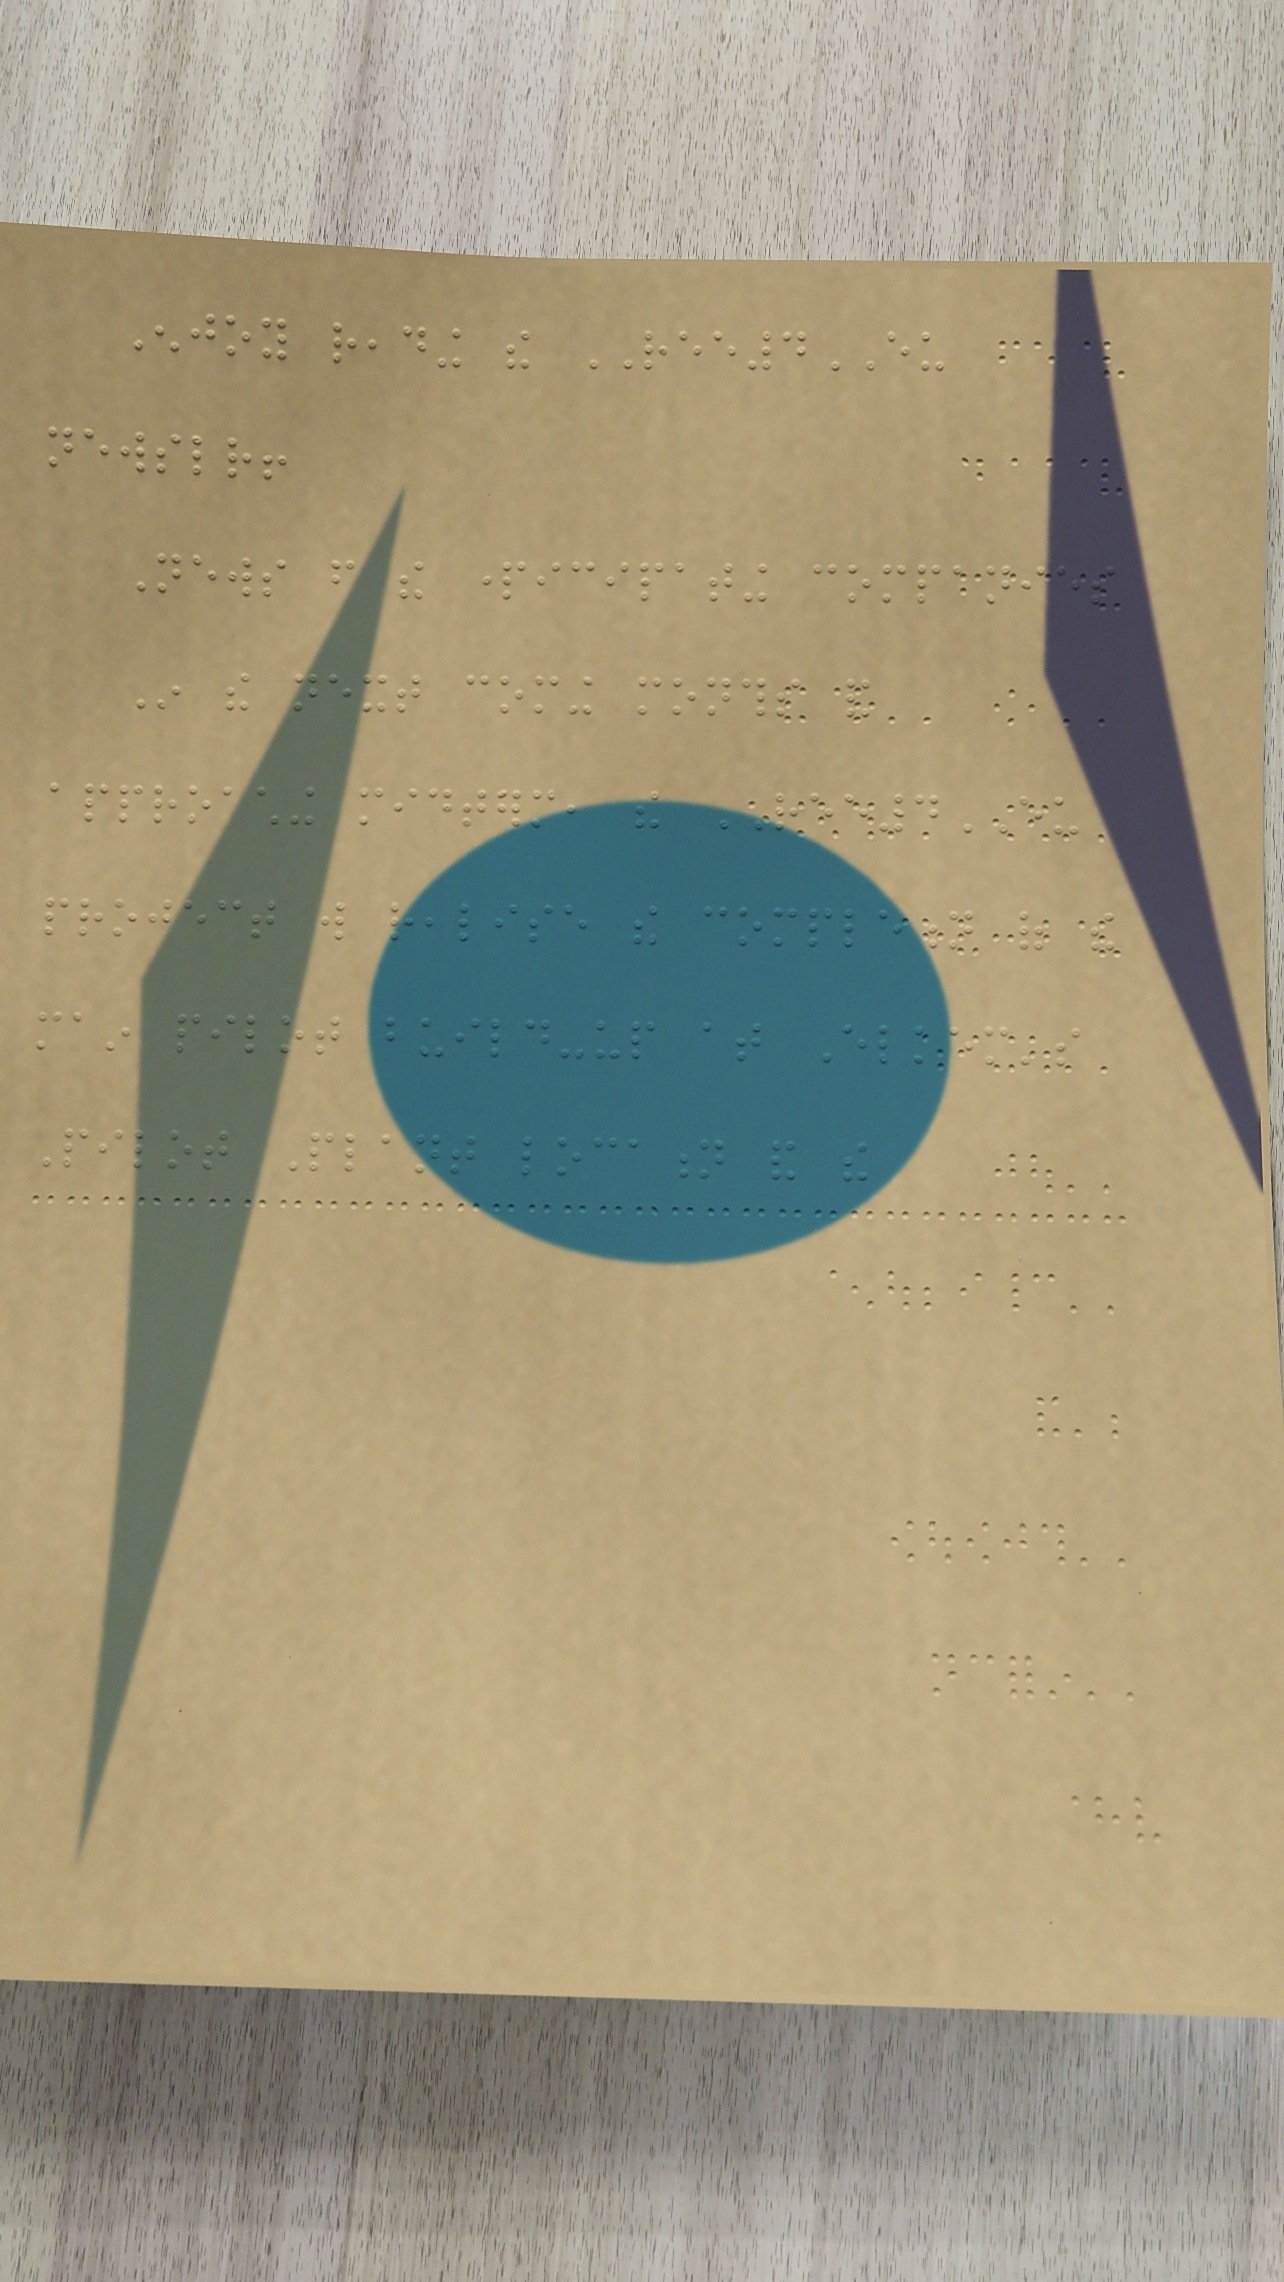Enjoy reading the REE4EU
newsletter!
News from the participating companies
In the next coming months and
approaching midterm, the REE4EU
project will realise the completion of the
main pilot build-up at Elkem's
Pilot Plant location and the
